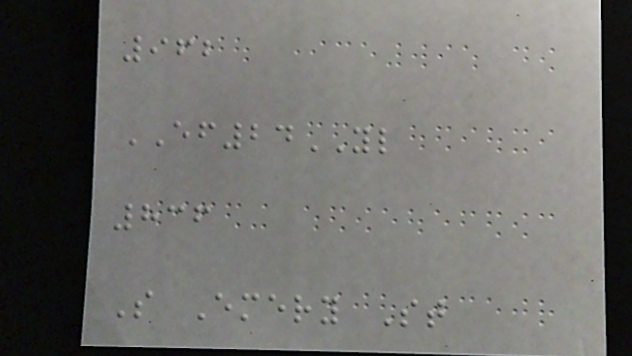962
EF24YL
836
S Emery St
